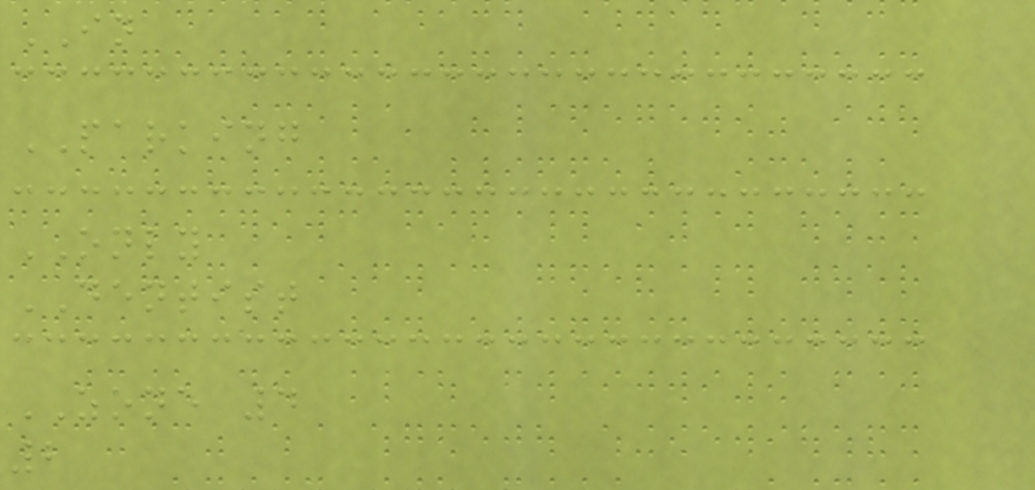IN
PARKING
ONLY
DENTIST
ZONE 4
2
